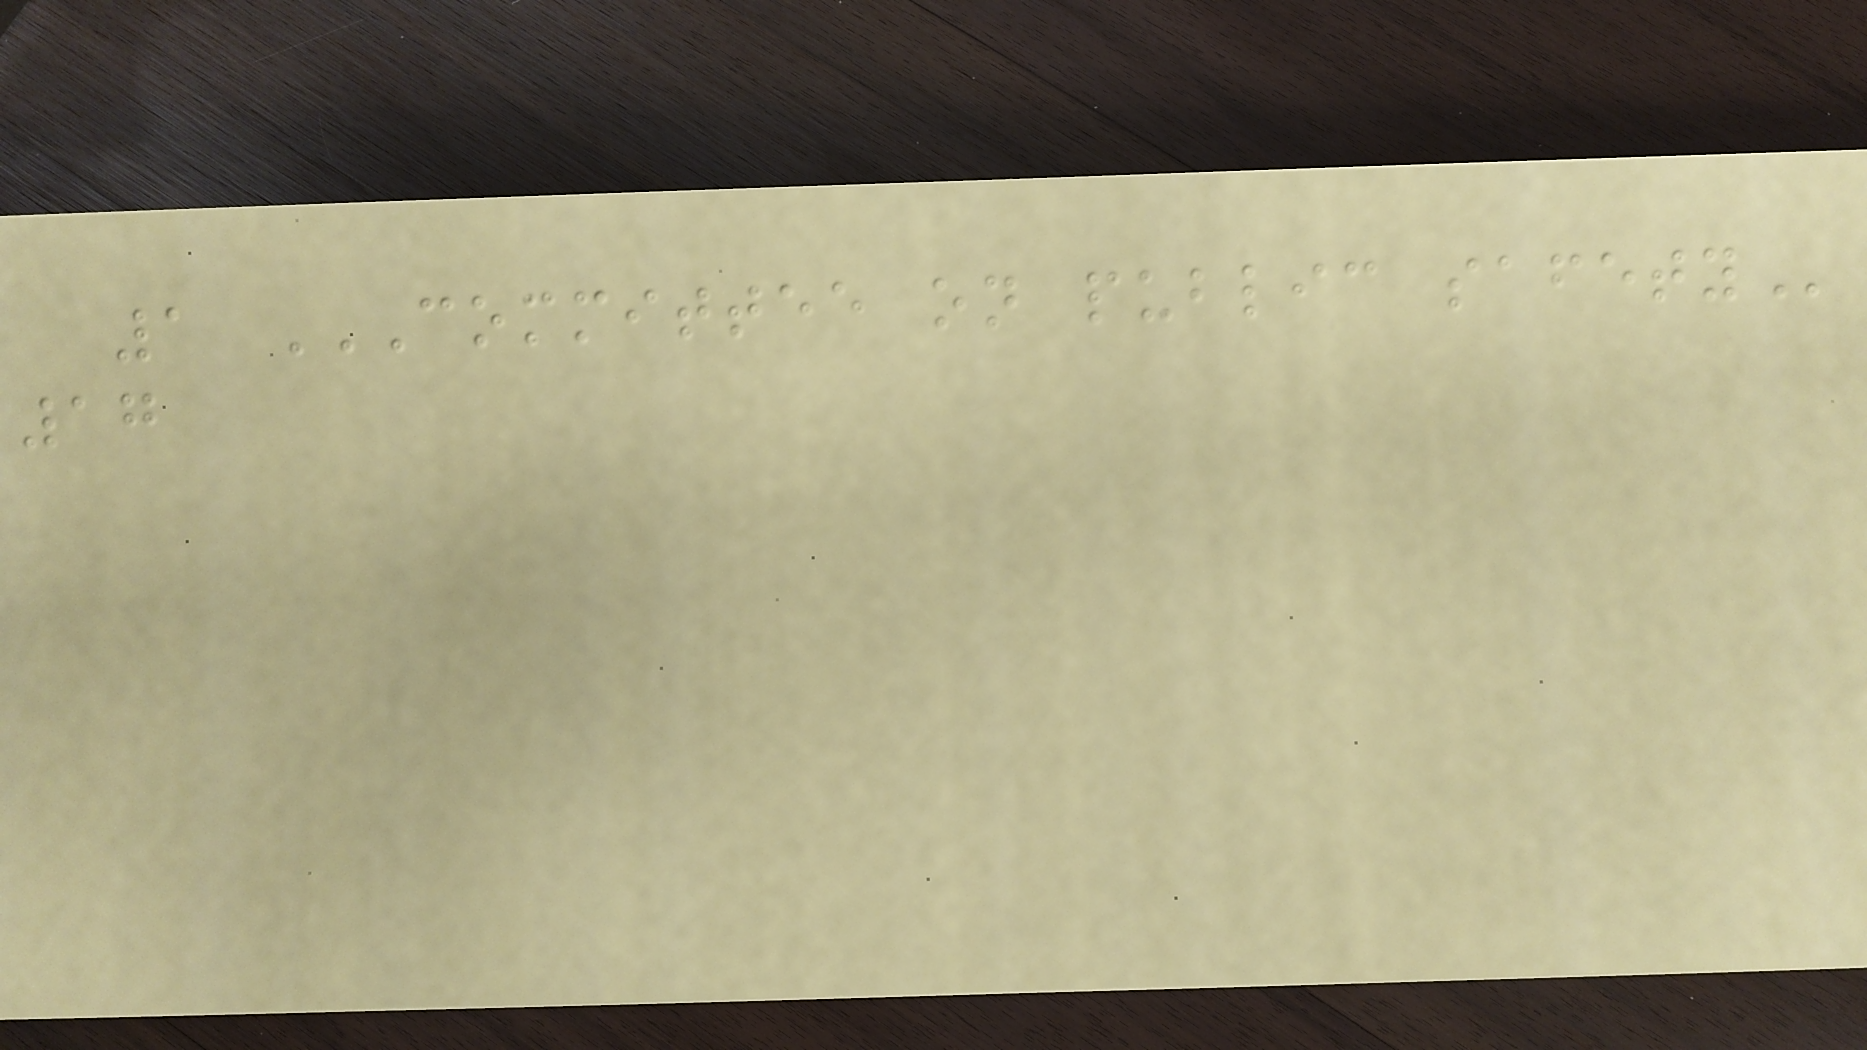1 COMMITTEE ON PUBLIC SAFETY
17
